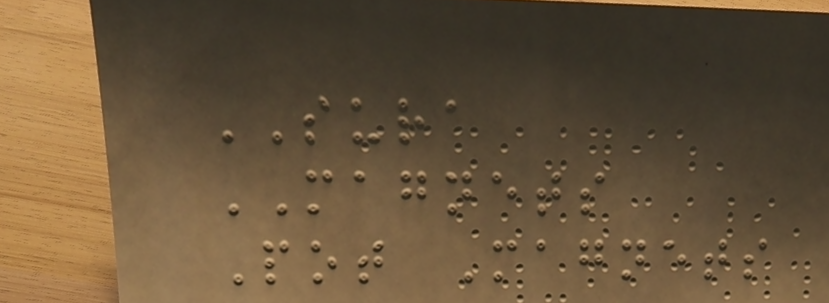SURA
MAGNETS
Pot Magnets
